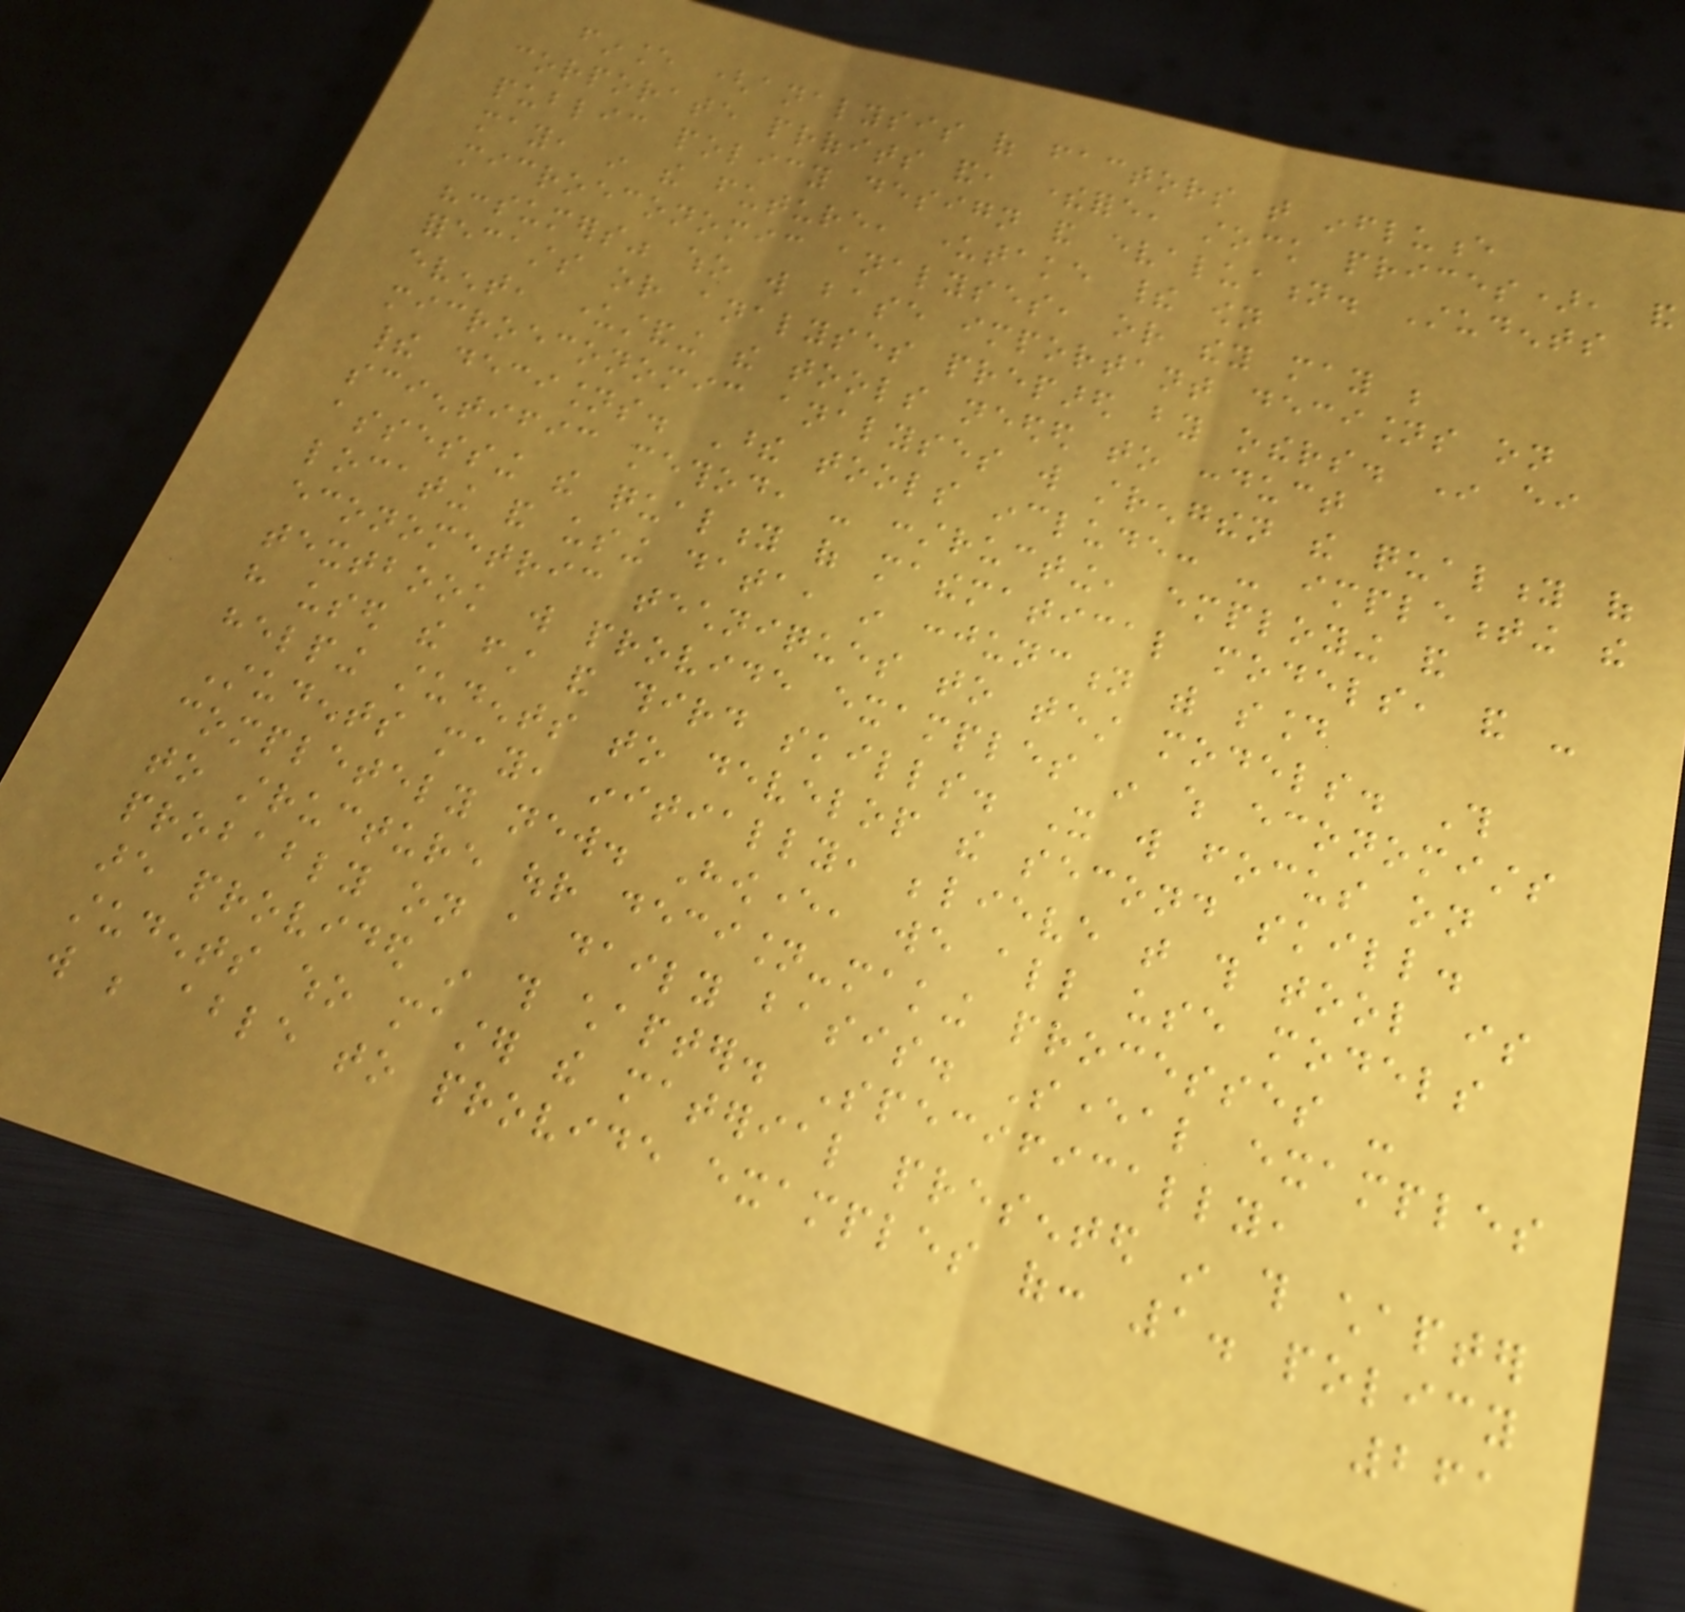finance (analysis of factors that influence
corporate profits and, therefore, stock prices), and
public policy design and evaluation. Students
may, in the future, undertake their own
microeconomic analyses, or they may be
"consumers" who will base important decisions on
forecasts or analyses prepared by others. In either
event, understanding the tools needed to conduct
microeconomic analyses will strengthen the quality of
their decisions. These tools include: - implementing the
scientific method, - constructing, employing and
assessing the quality of mathematical models, and -
locating and using data, in conjunction with sound
econometric techniques to test models. This
textbook will provide examples in which economists
have used the first and third skills. It will focus on
helping students to develop the second skill.
Students may, initially, believe that this tool is
completely new. However, we all use models
to structure our decision-making processes -
probably on a daily basis. Several examples
are provided in this chapter. Specifically,
students who master the material presented in this chapter
will be able to provide examples of: 1. policy
261
